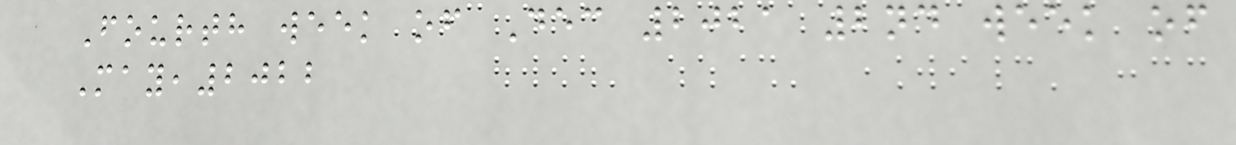Fourth week of Dec 2021 2nd week of
May,2022
